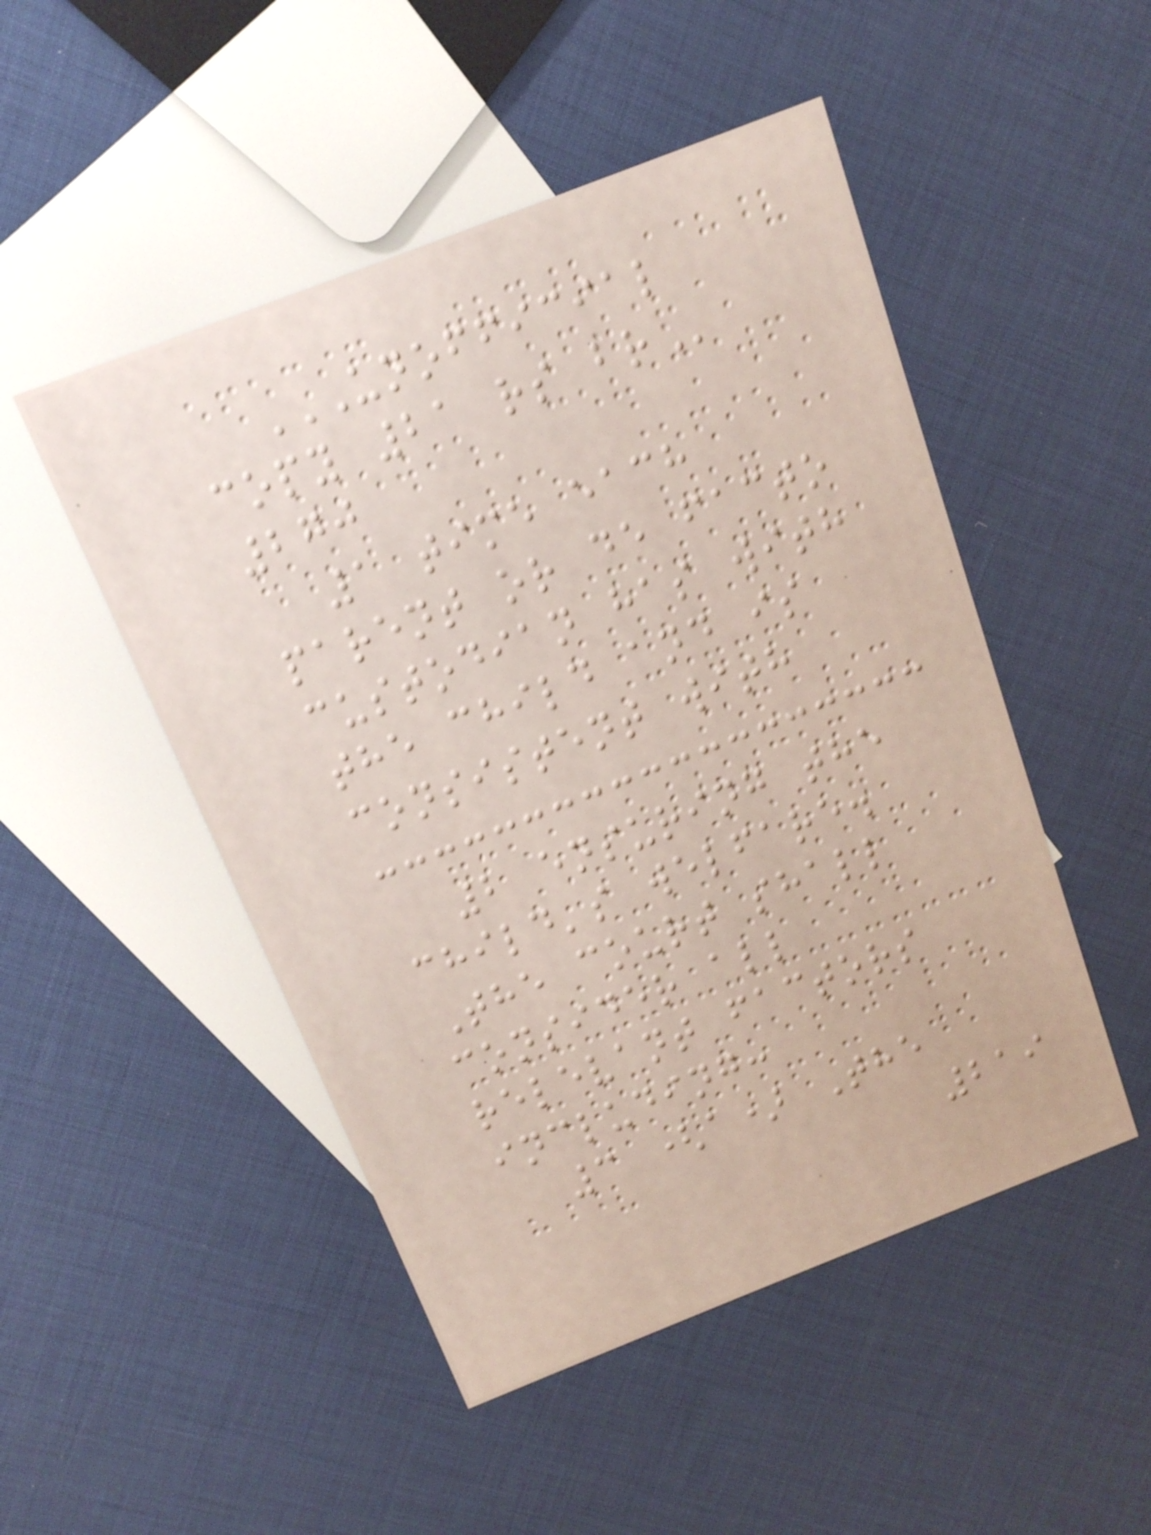UNOFFICIAL
COPY 21 RS BR
270
1 time each
parent or de facto
custodian has with
the child and is
consistent with
2 ensuring the
child's welfare.
The court shall
consider all
relevant factors
including:
3 (a) The
219
